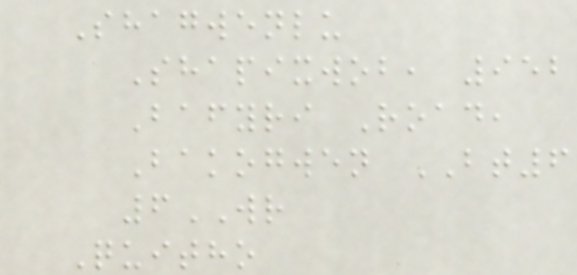Shagwenlu
Shapixwob, 952
Bafyri Road,
Bakogwen BT6
6WR
Quitho
